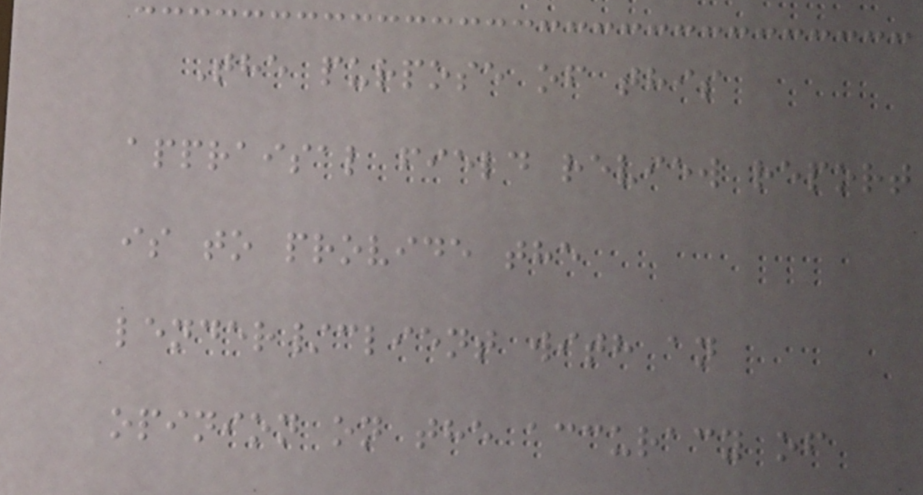The purpose of this
appraisal field review report
is to provide the
lender/client with an
opinion on the accuracy of
